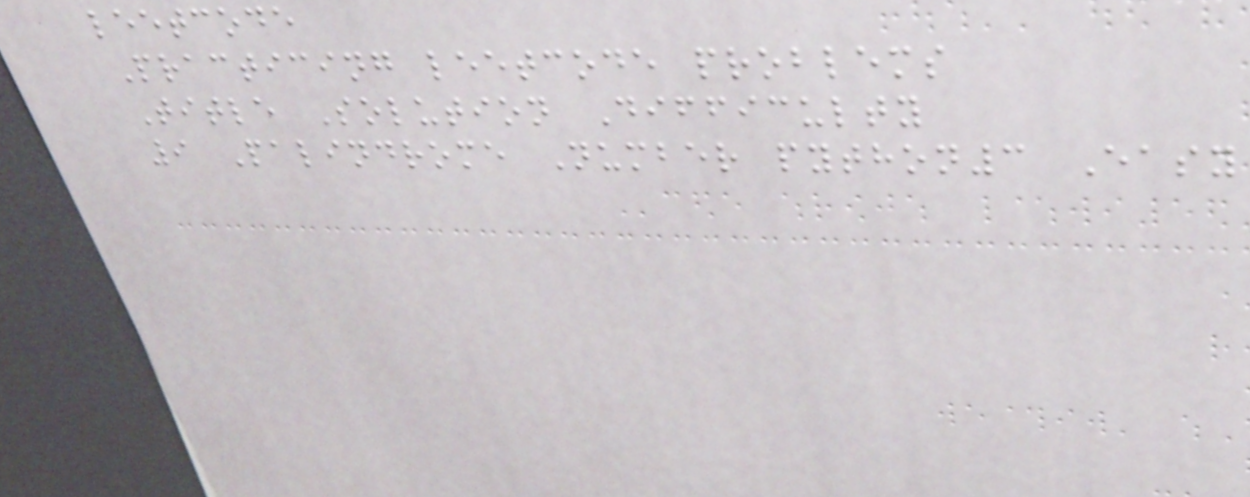leetcode
Practicing leetcode problems
Title Solution Difficulty
9 Palindrome Number python3 Easy
